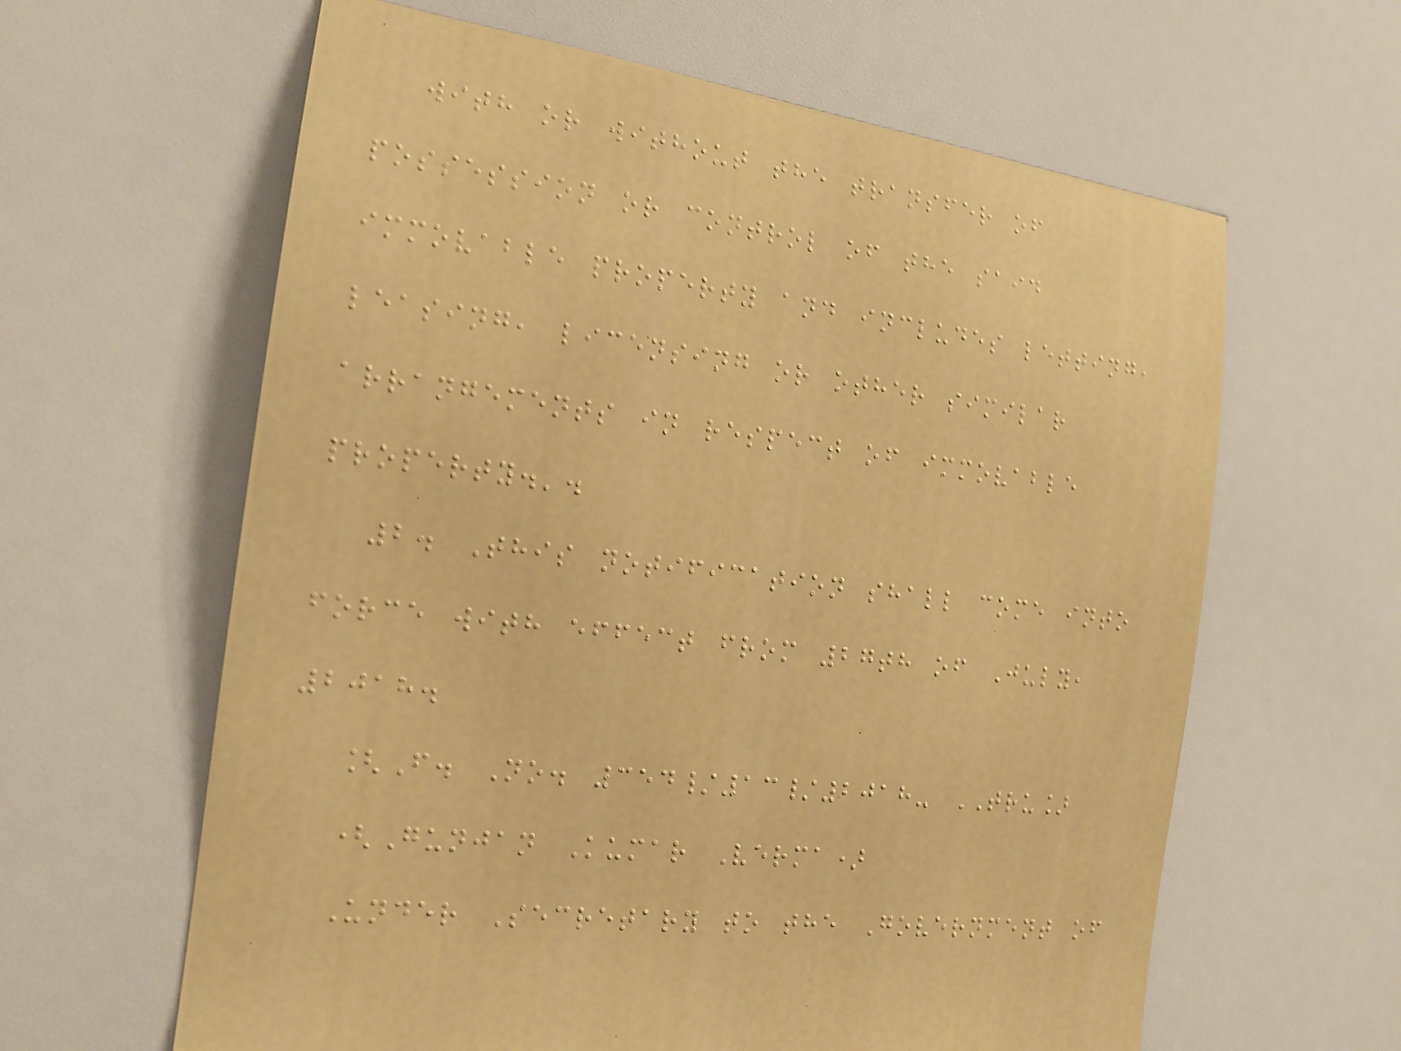with or without the transfer of
possession or control of the said
immovable property and includes letting,
leasing, licensing or other similar
arrangements in respect of immovable
property.'.
2. This notification shall come into
force with effect from 27th of July,
2018.
[F. No. 354/13/2018- TRU]
(Gunjan Kumar Verma)
Under Secretary to the Government of
